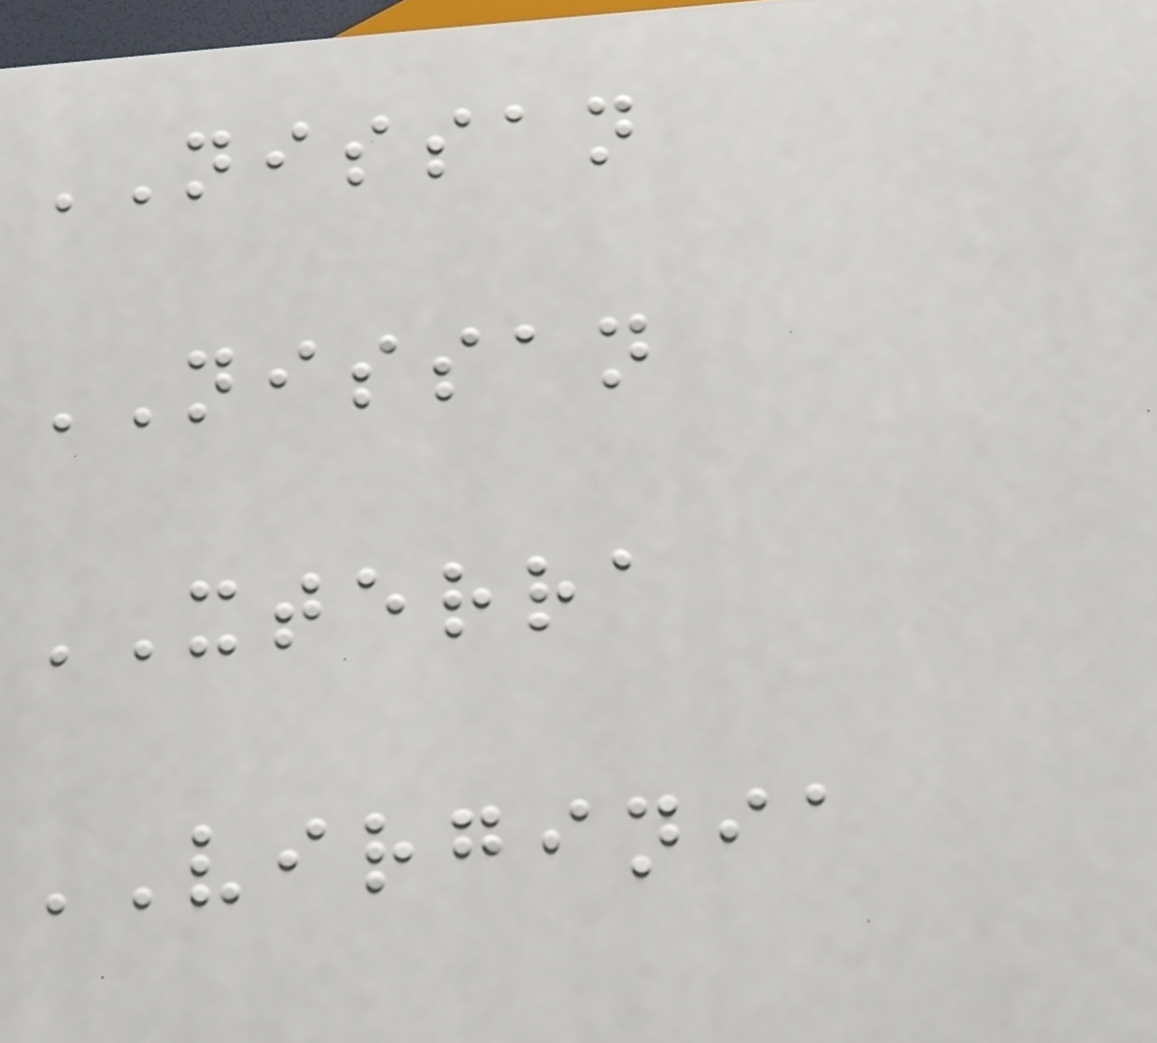NISSAN
NISSAN
XTERRA
VIRGINIA
